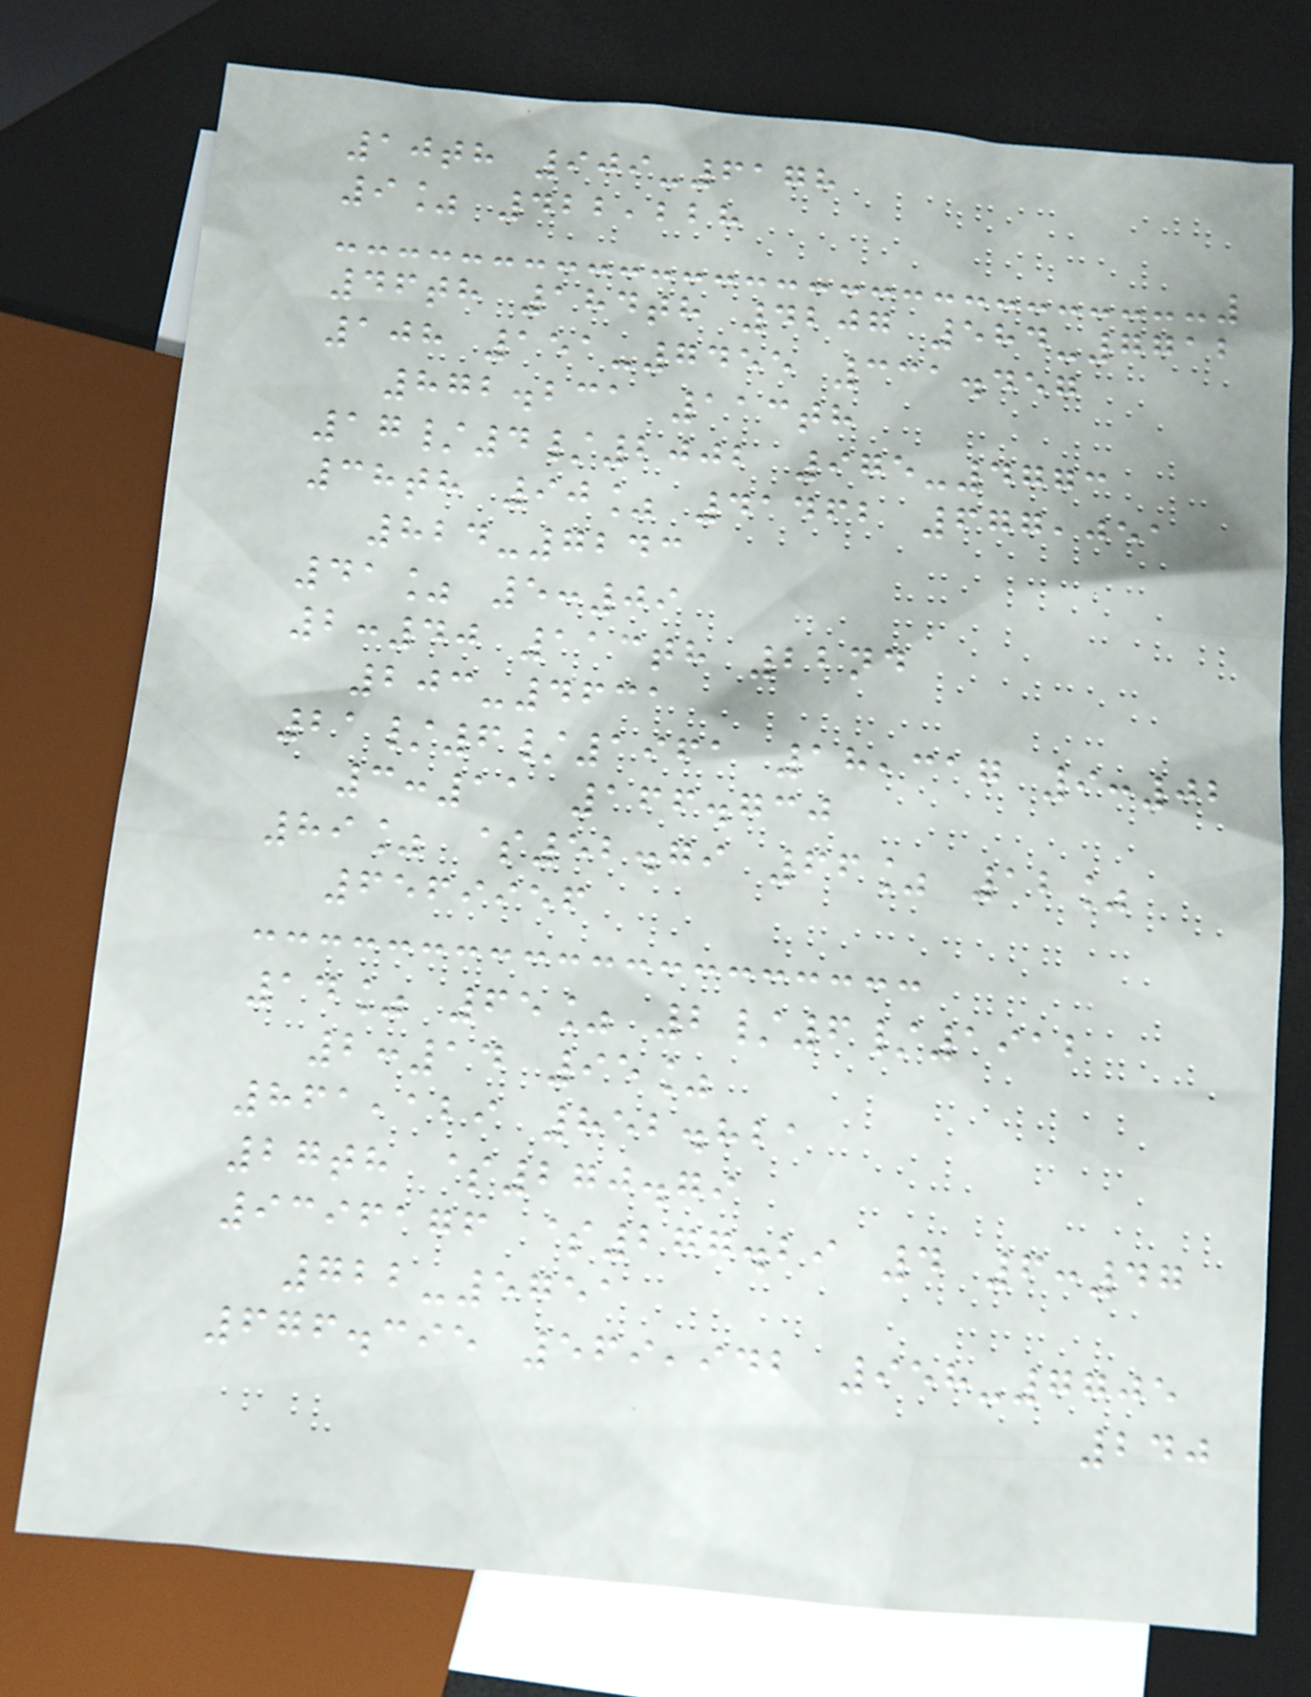10th 909-6178
9% 422,228
46th 184th 4207 584-7712
108 151-7455 331.457
872.231 113th
17/4/2002 975-4773
38th 90% 41462 677,051
824-7243
41% 5:09
2:40 113th 22nd
203-4631
21/6/1961 18,317 9:02
3:11 166.730
89% $52.79 66% 12%
6569956
14% 65% 2/6/1912
2:14 95%
861,129 852.821
27th $270.79
9396176 $277.29 4 6:47
722-5751
676.395 569,942 958-7705
240
